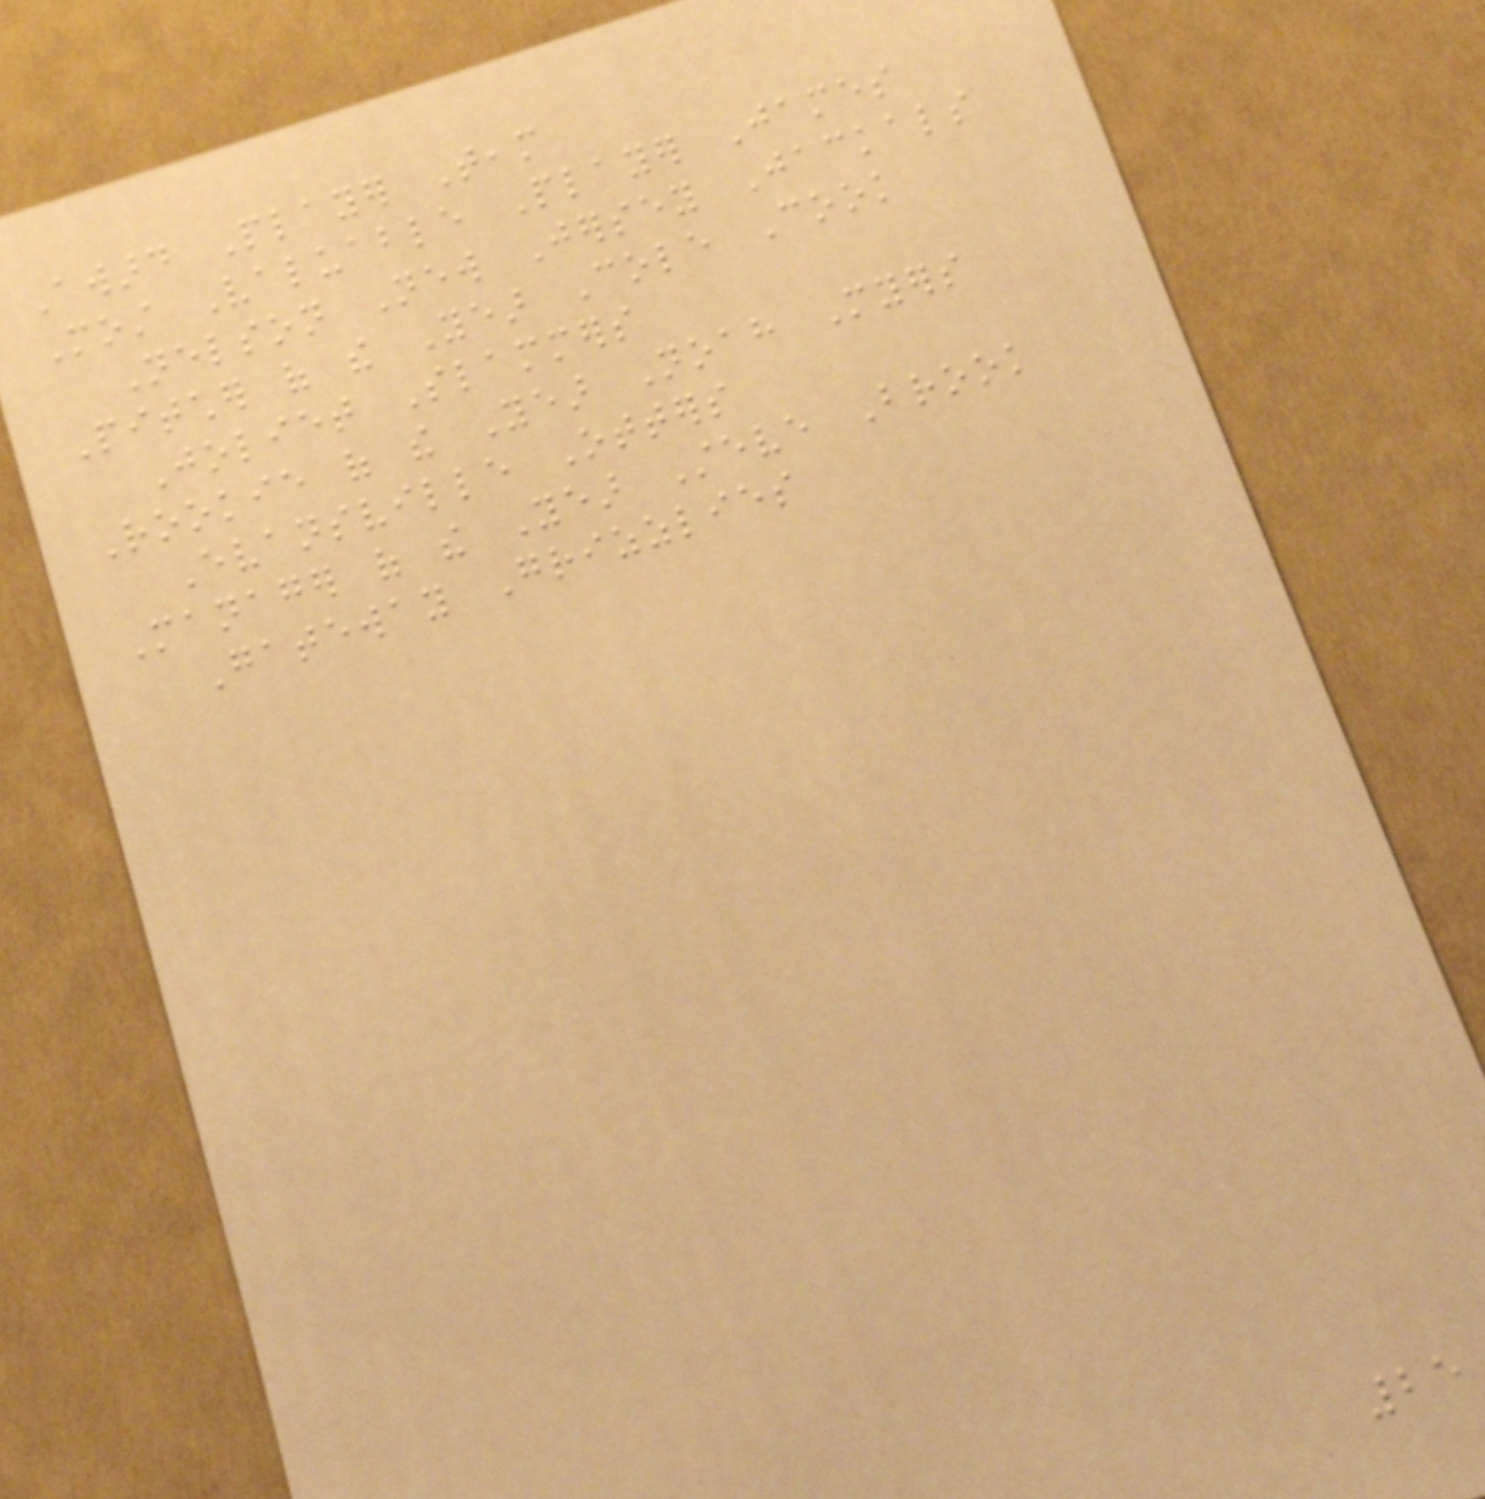Award Player Team
Most Valuable Player James
Nelson New Jersey Jackals
Pitcher of the Year Cole Cook
Joliet Slammers
Rookie of the Year Noah Myers
Evansville Otters
Manager of the Year Steve Brook
Gateway Grizzlies
25
